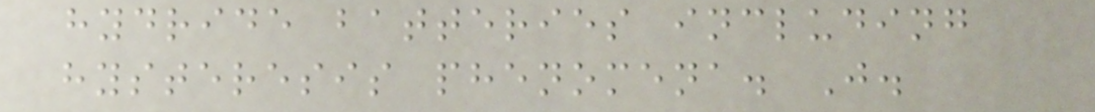hydride batteries including
hysteresis phenomena. J.
